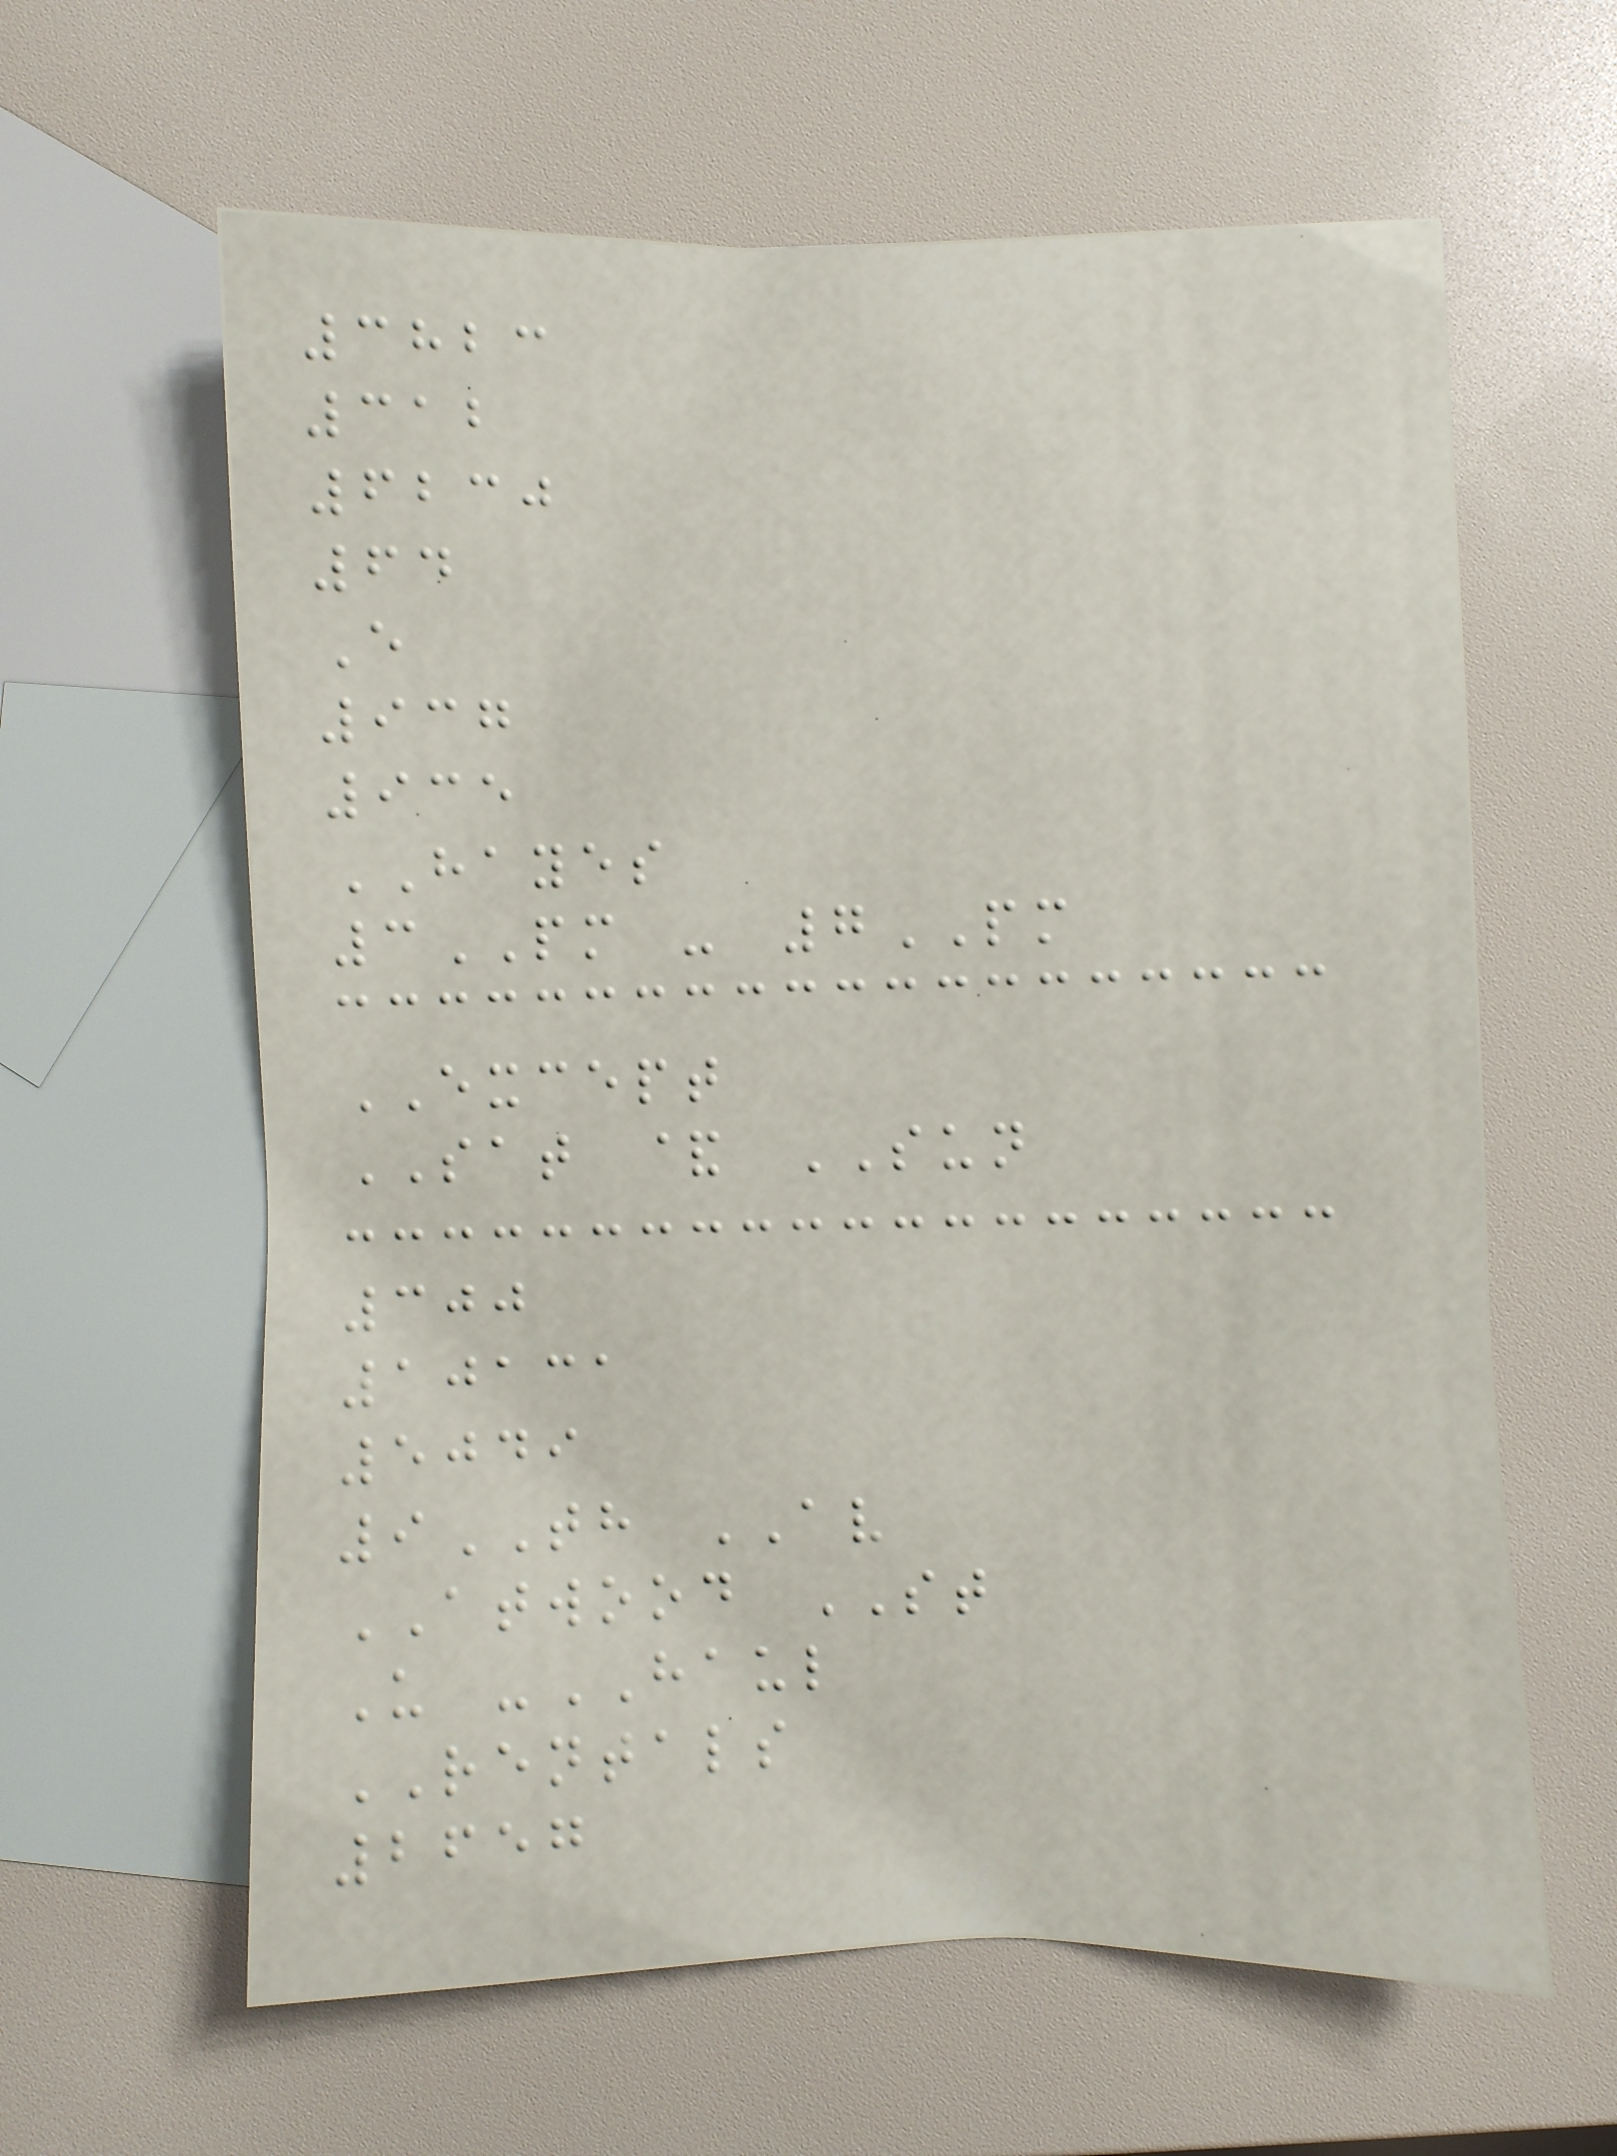3823
312
6230
64
E
937
935
HAYES
3PM - 7PM
EXCEPT
SAT & SUN
300
10131
5049
9TH AV
ATWOOD ST
U -HAUL
RENTALS
2657
